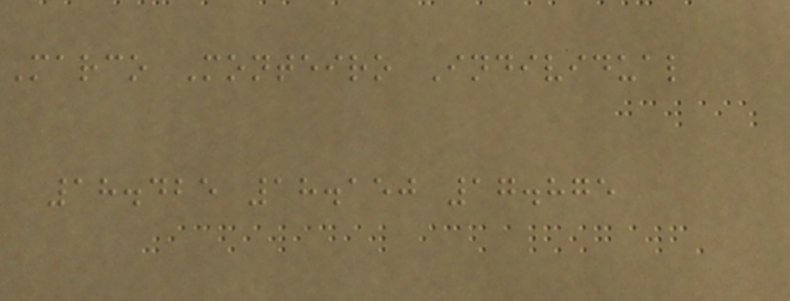Marco Monteiro Individual
18.425 18.150 17.875
